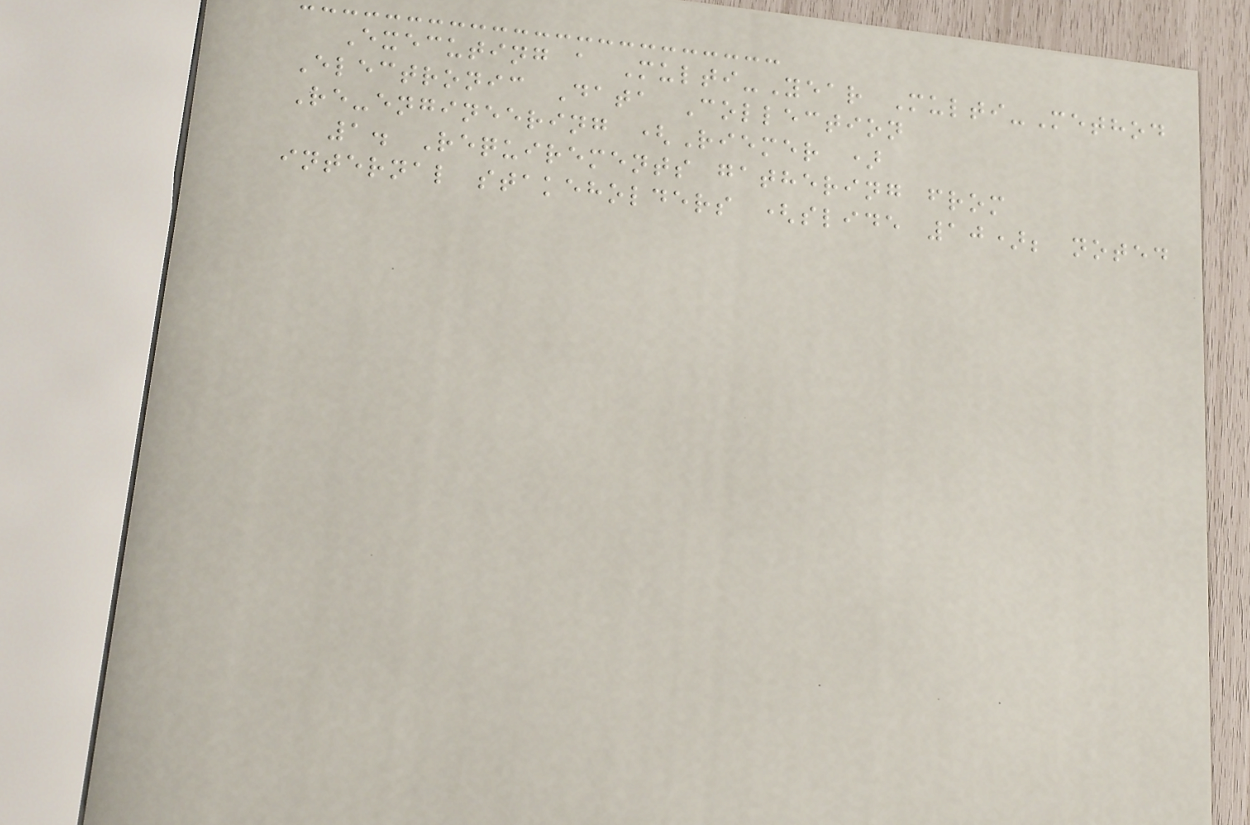Executing a Multi-Year Multi-Method
Electronic Data Collection
Re-engineering (Riemer )
1. Requirements gathering from
internal stakeholders (slide 10); noted
